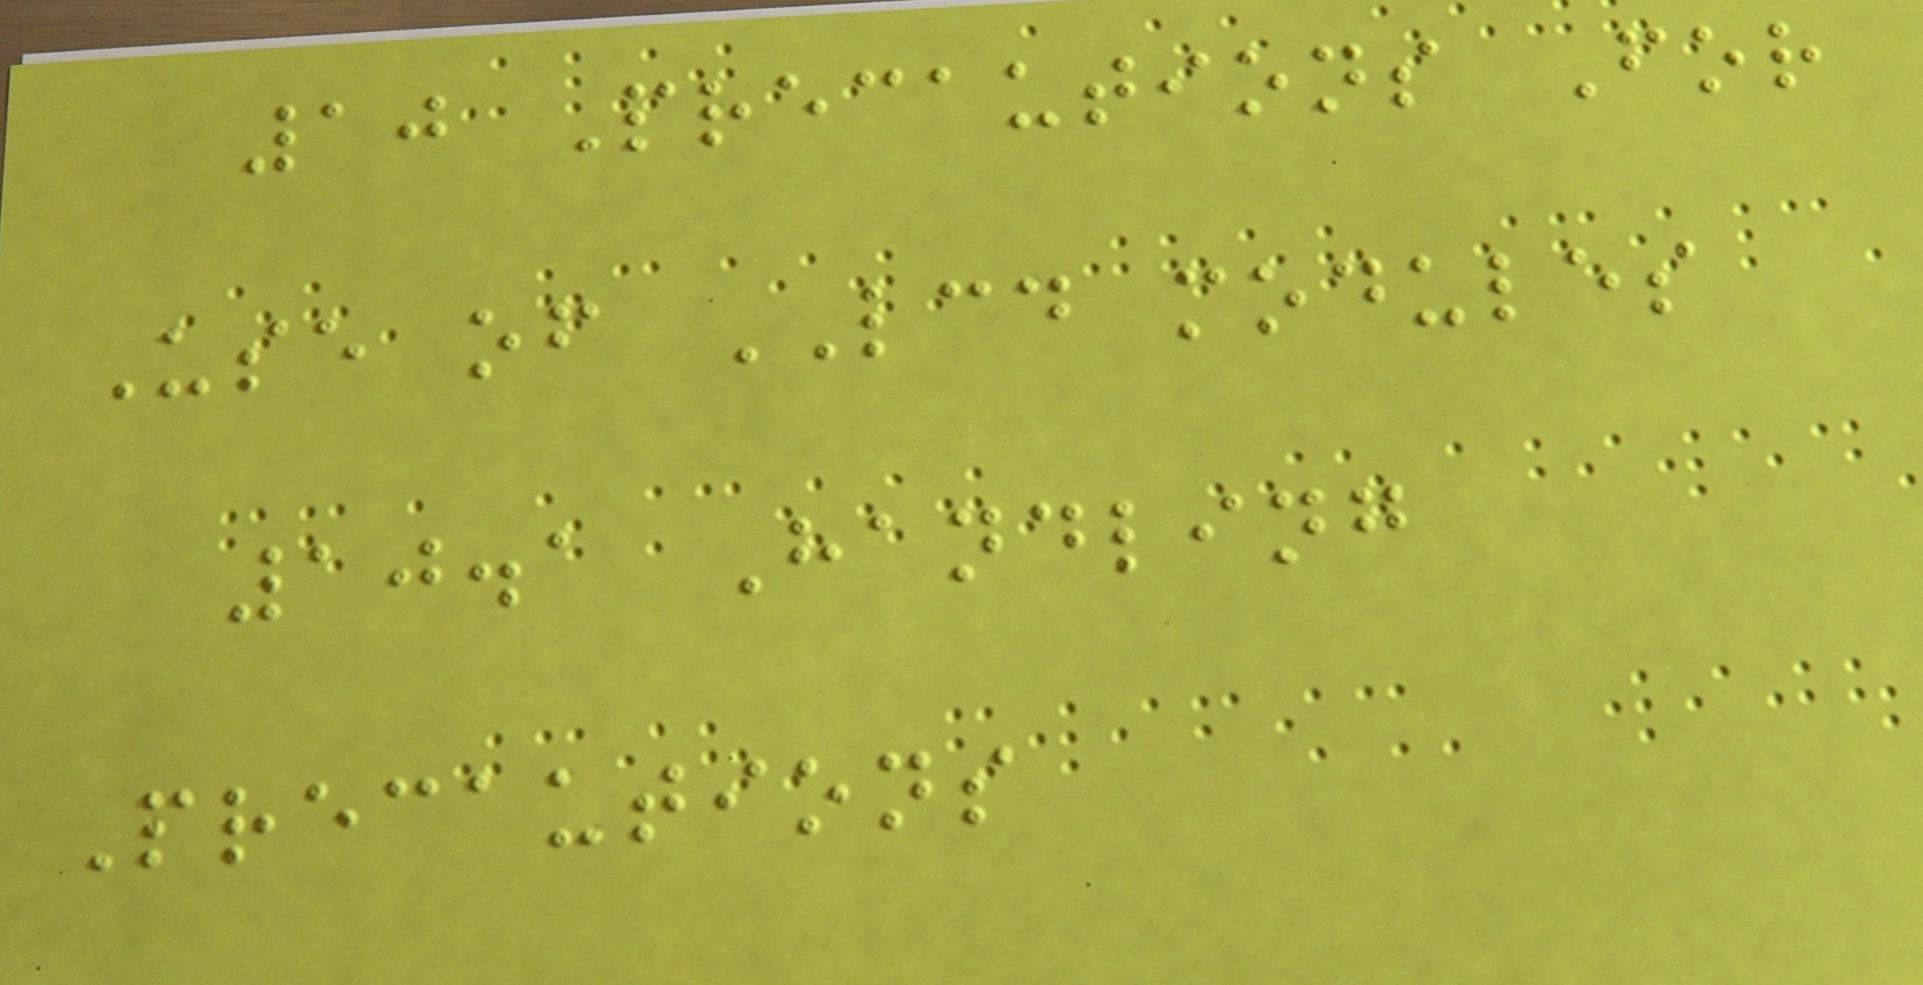10 Precautions For
Use of LCD modules
10.1 Handling
Precautions
